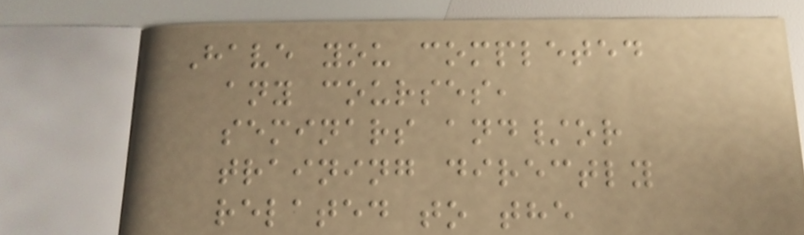Have you completed
any courses,
seminars and/or
training directly
related to the
